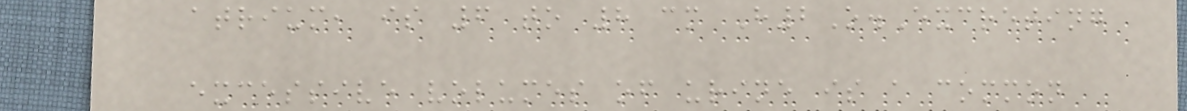atrium, is 6 to 8 cm H2O.Excreting
excessive volumes of urine is a common
